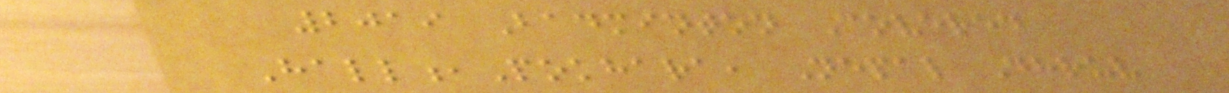2019 Badminton Covered
Hall,Pokhara, Nepal Dhruv
